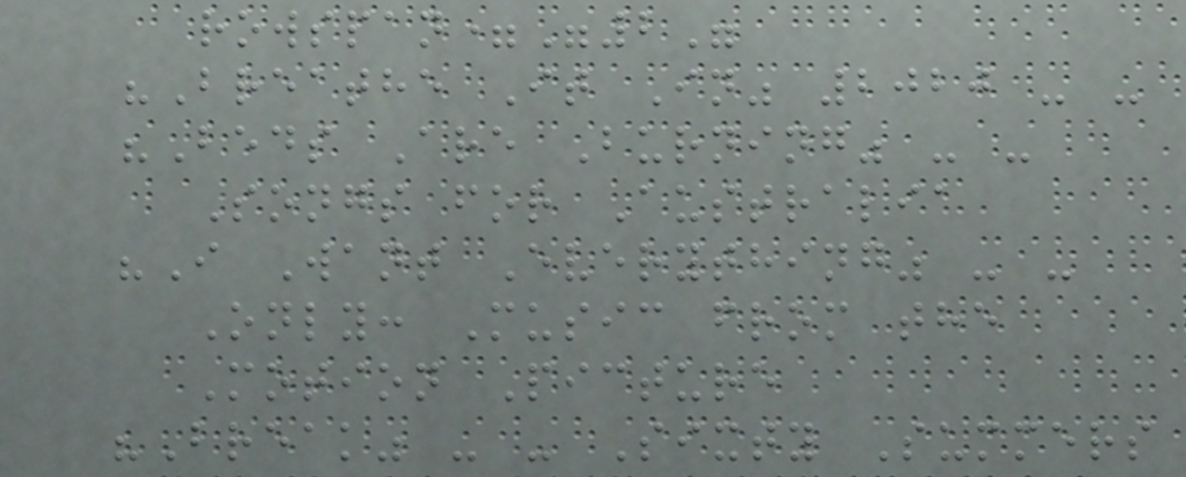rowspan="2"
"Breathe It In" 2020 - -
"Beds Are Burning" - -
Songs for Australia
"I Want Everything" - -
Only: Music from the
Motion Picture
"Break" - - Sixty Summers
